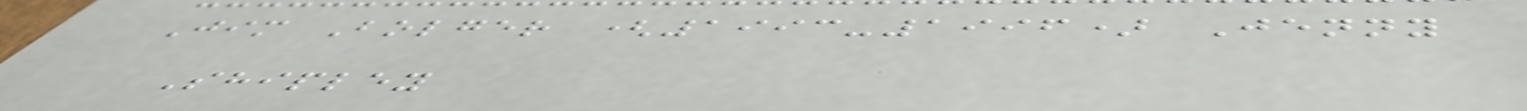Jim Bolger (1993-1996) Jenny
Shipley
